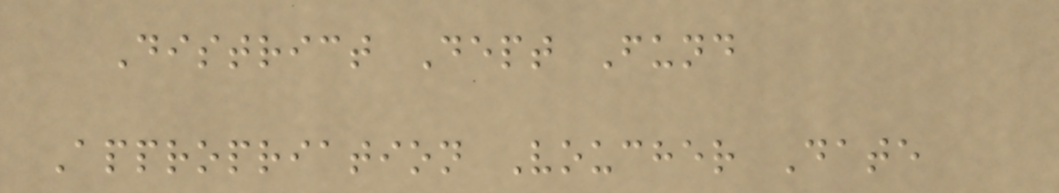District Dept Fund
Appropriation Voucher Date
